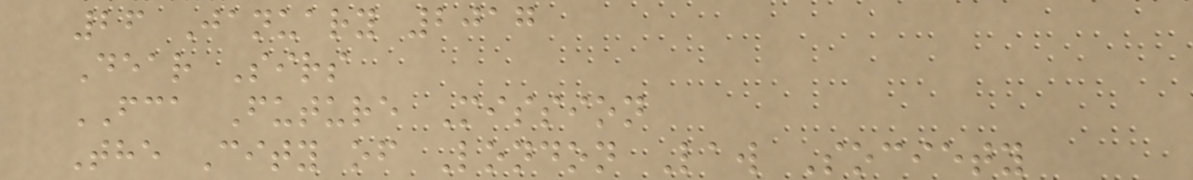26 January 2017
Dear Sirs
FCA Future Mission
The City of London Law Society
